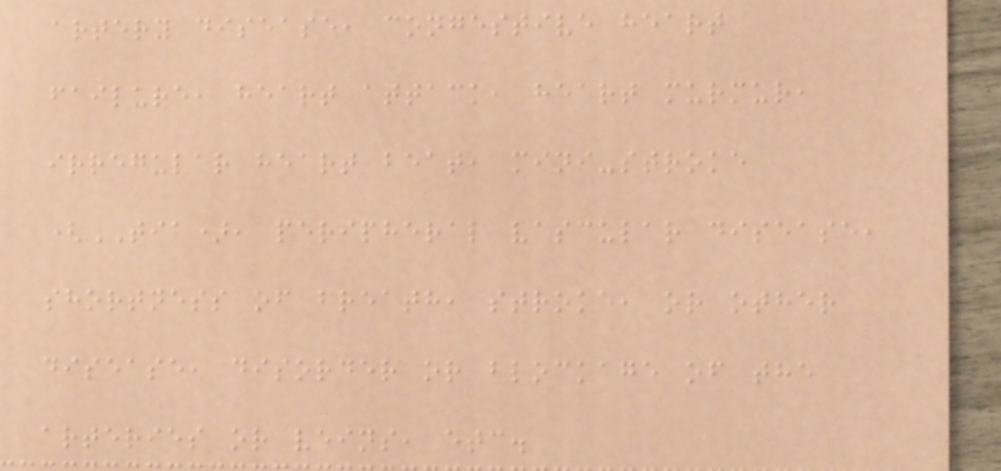artery disease, congestive heart
failure, heart attack, heart murmur,
irregular heart beat, mini-stroke
(TIA), peripheral vascular disease,
shortness of breath, stroke, or other
disease, disorder or blockage of the
arteries or veins, etc.
